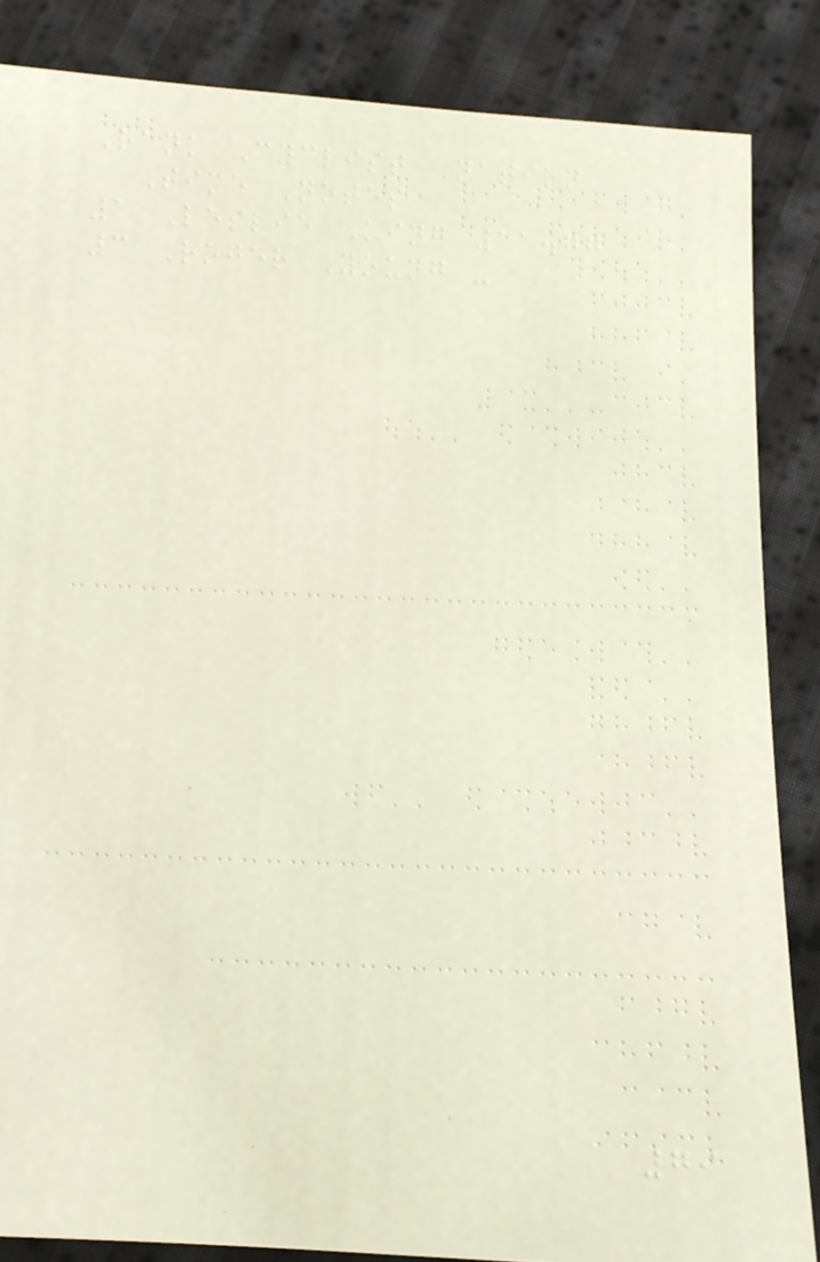Rank Cyclist Nation
Time Notes
1 Leslie King 11.77
3 Roger Young -
79
